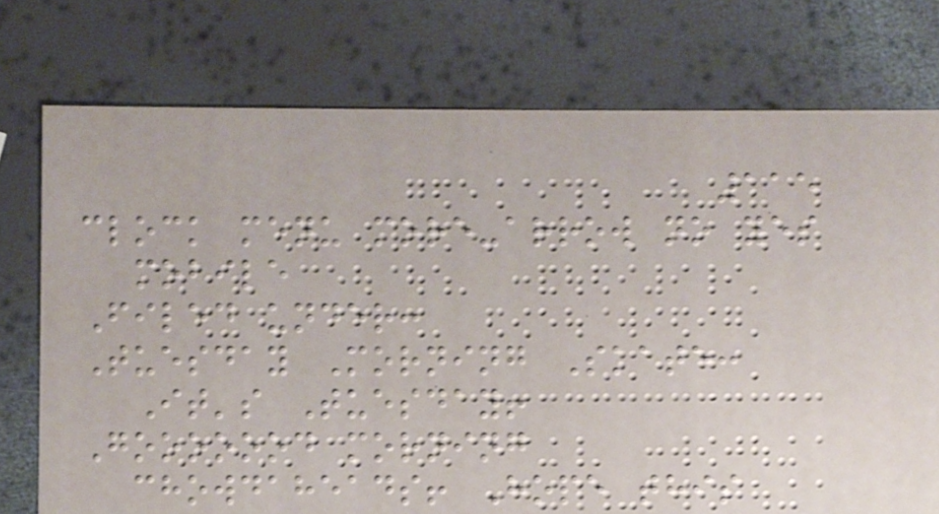115
clock menu more-arrow no yes
mobile
Filed under:
Tuesday Morning Skate:
It's Tuesday!
Gooooood morning
chowdaheads! Hope this
